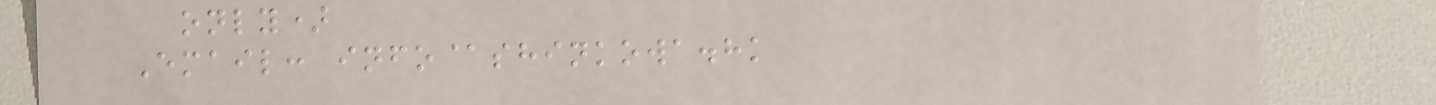only)
Email: info@shinkowa.hk
